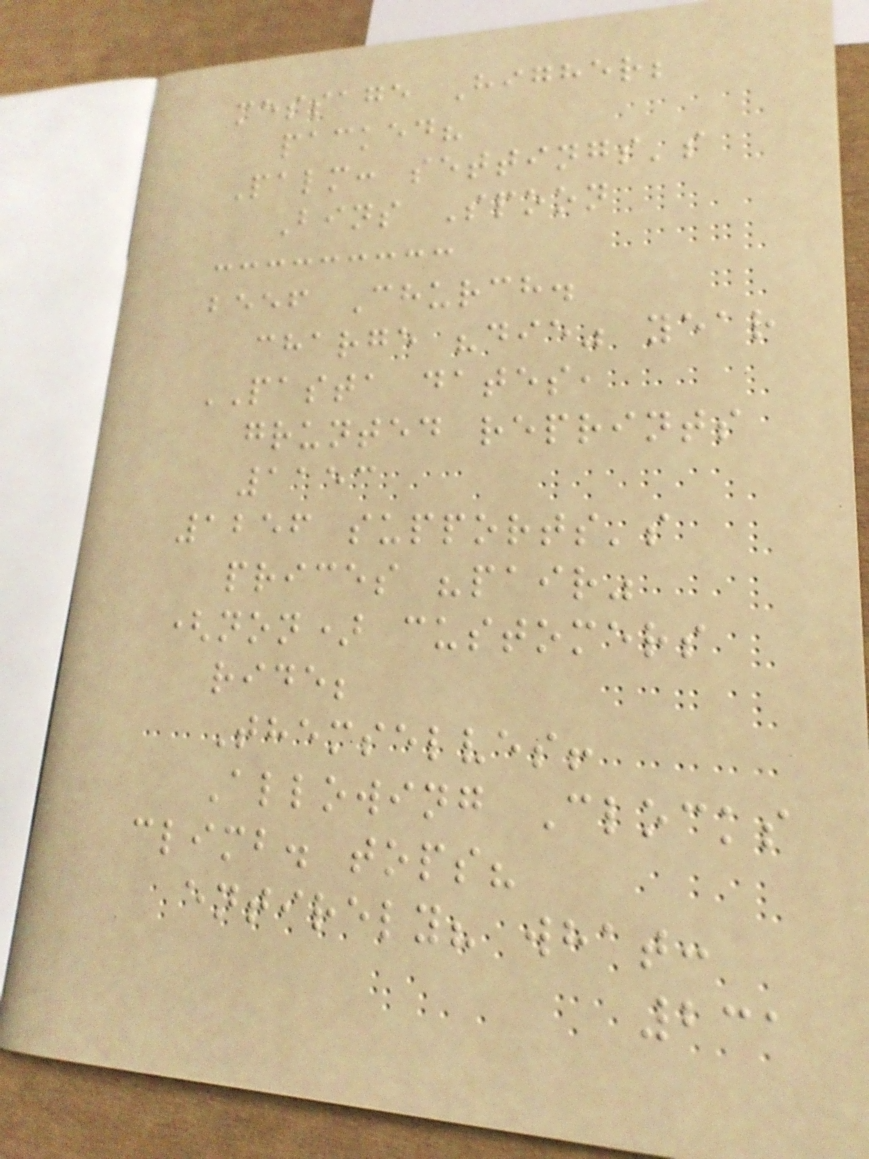message Higher;
packed?
Palm: settings's
Bins Spoon
beef Church.
charge "die" year
PASTA dates,
grunted reprints
1153
1256 supports's
prices "pair"
(non) customers
ride;
Themselves!
Allowing Clocks
climb. tops?
entirely? what:
231
